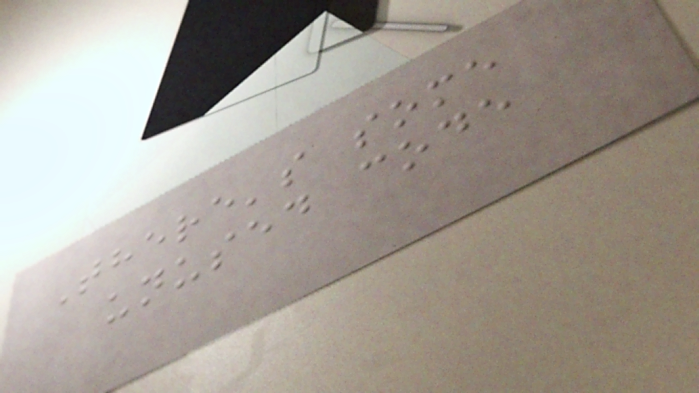There's some
unused code
